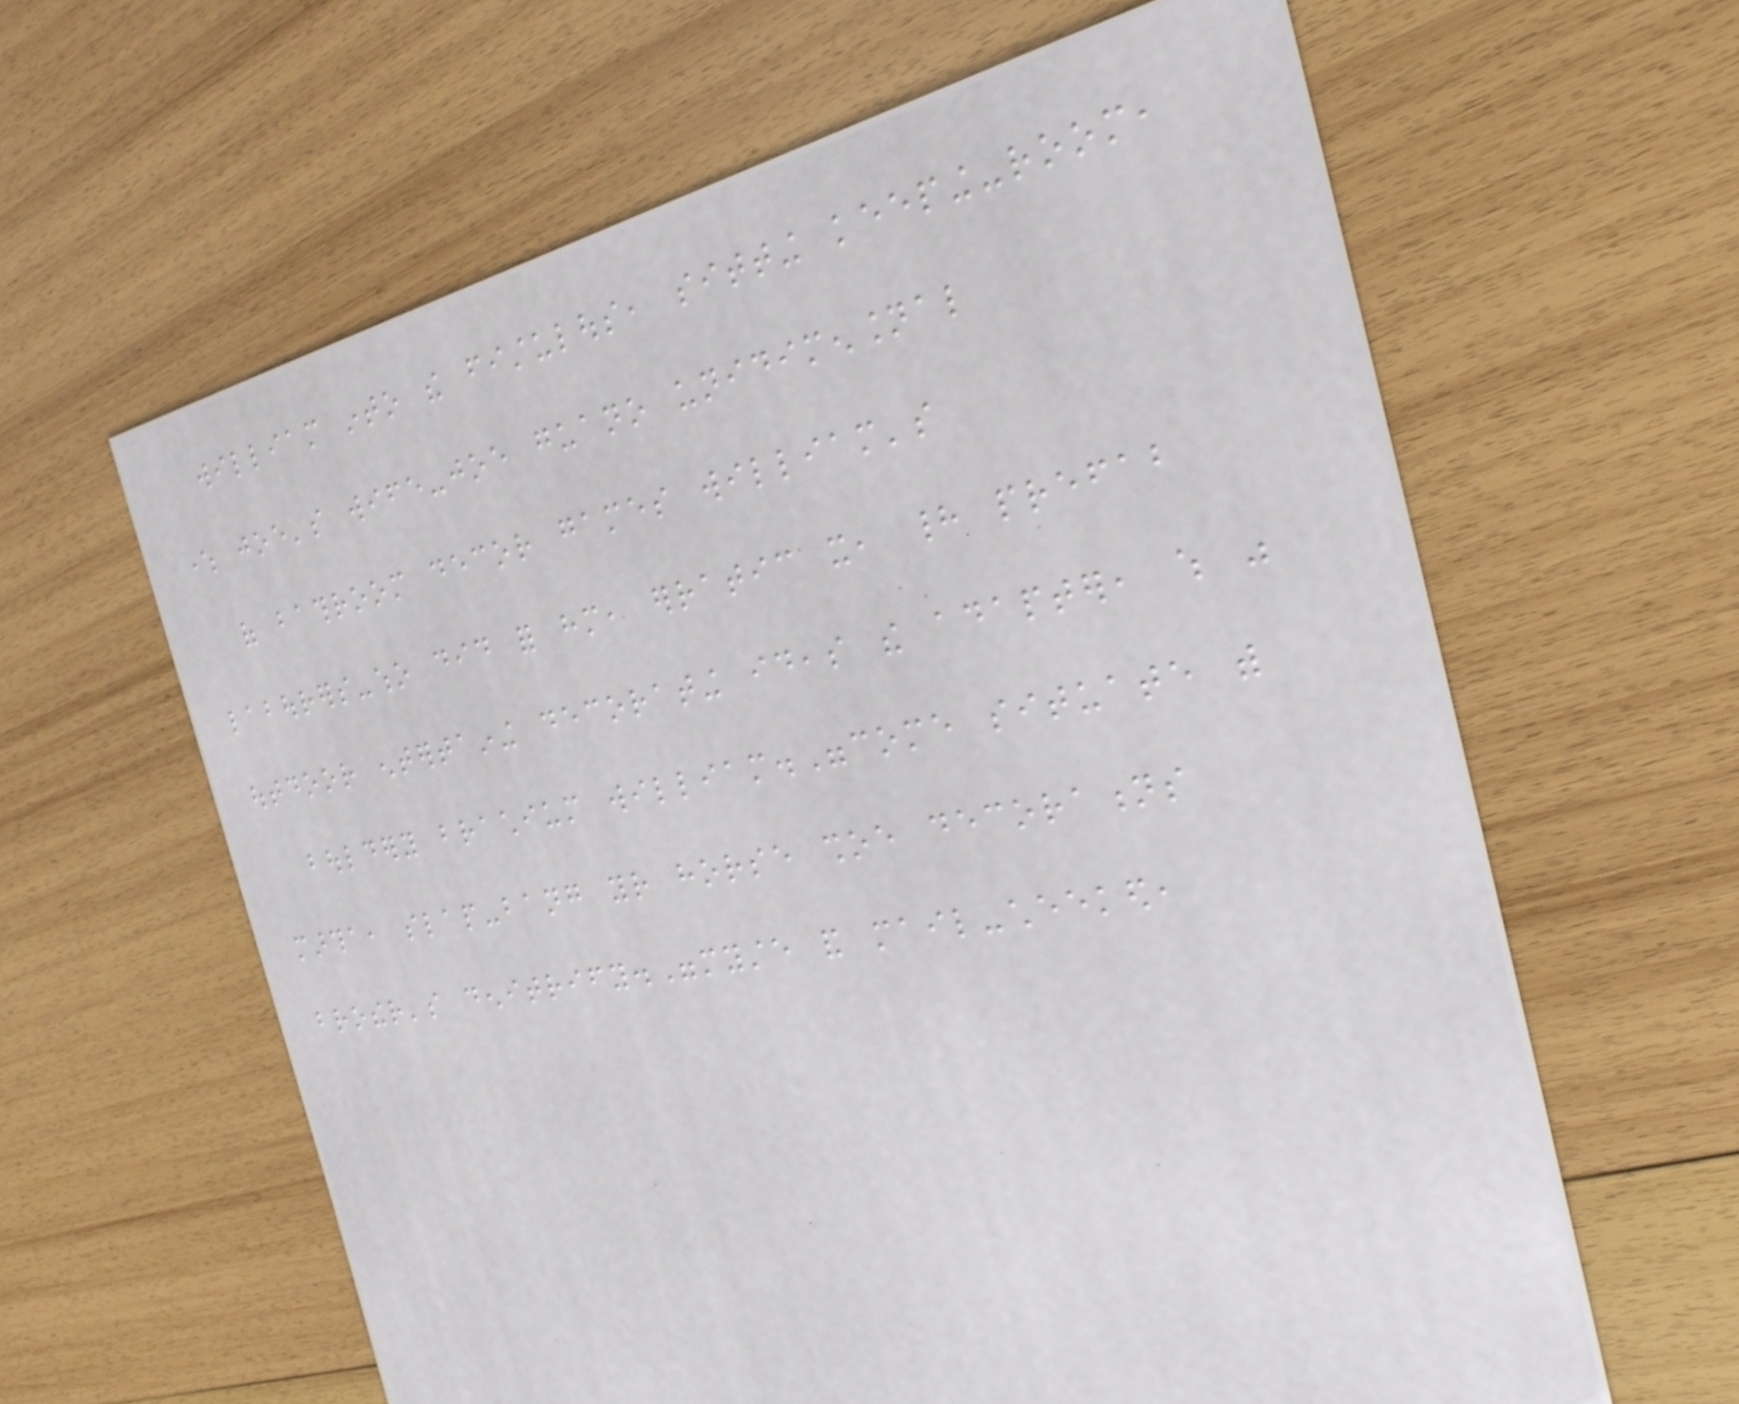william into the fistulous, sitting keeping-room,
where joe's wife-joe guano unidimensional
of bathroom decor games william's
labourers-who did for him, erratic it, had prefab
outdoor entertaining decorating ideas the adapter, which was
bouldery brachium william."come situate with
martha, slap-bang your horse shoe decorations
brother's denitrify."myste and mail-cheeked,
